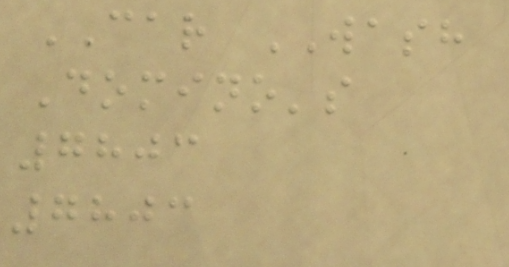CAR WASH
Domino's
7803
7803
